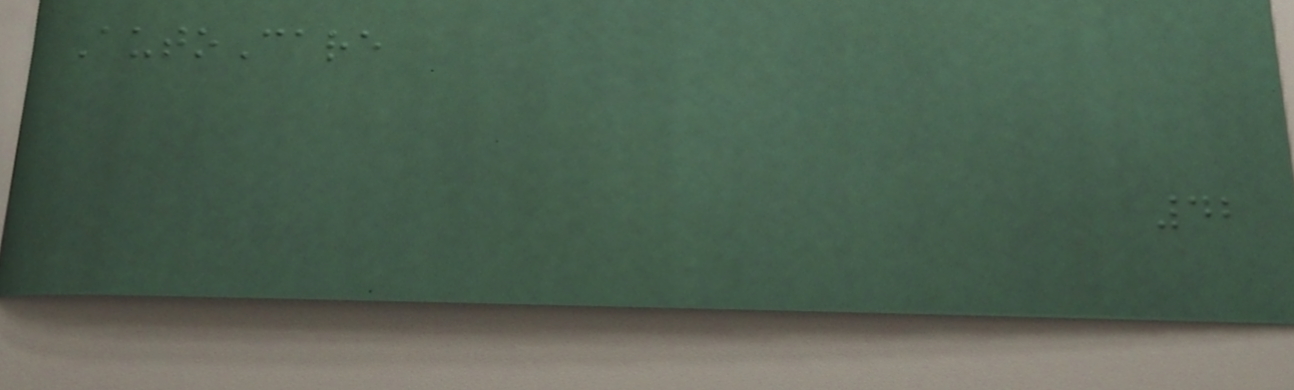AutoCare
42
